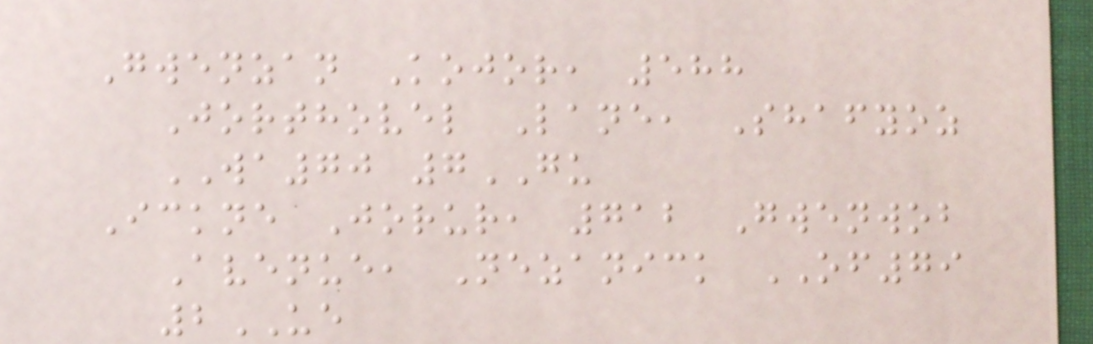Gwenzan Kojor, 588
Jorthovel Lane, Shafyoz
WA70 7GU
Ickne Jorur, 712 Gwenwob
Avenue, Nezanick OF79
2UE
